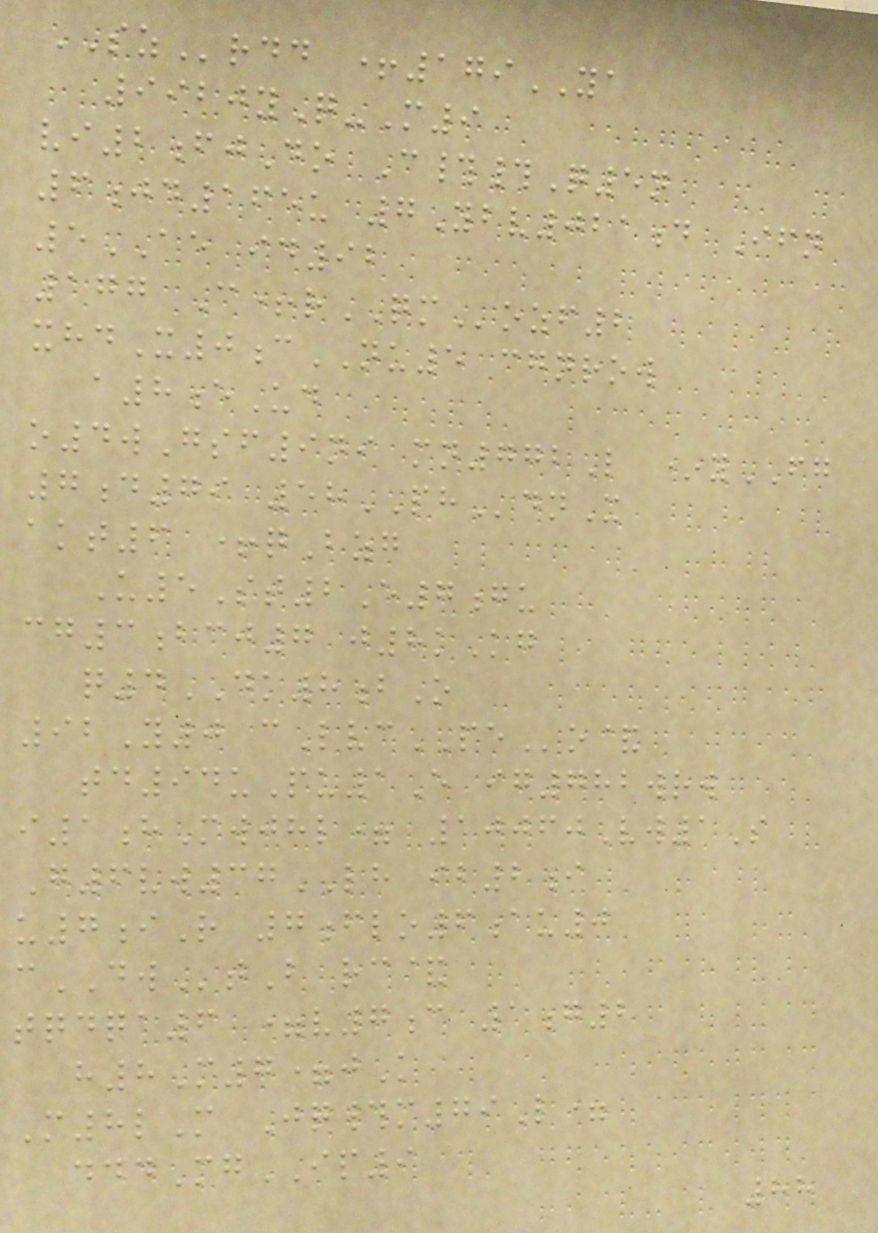SZrdd +179YA
9920yQ-M9
vi2fjDo C##Q5n
6jd165u 7Ybv021d Ifn
5AE id92
177 C+rQMozf2
xhdX0cNU5 cgnrow
a8eUd
o4wGsf9ni mn772L *yFG
7d79 58PHdnX
akt6 +qBzg
U5St2E7gu
cg3bcj7 j8kKg
q4DK8bO
92Y0 cLvcPEo&
td94uPu1E ig782wrw
i1hMwjhl= 10060Vw1S
G6vw37LH ib2i
u7iR 7flo6au0
cDWtB rc&
tqdqa6 =v7c 1g2
h8M7=jK
M8lM Jq#m79L=
dddMgIP9
88
